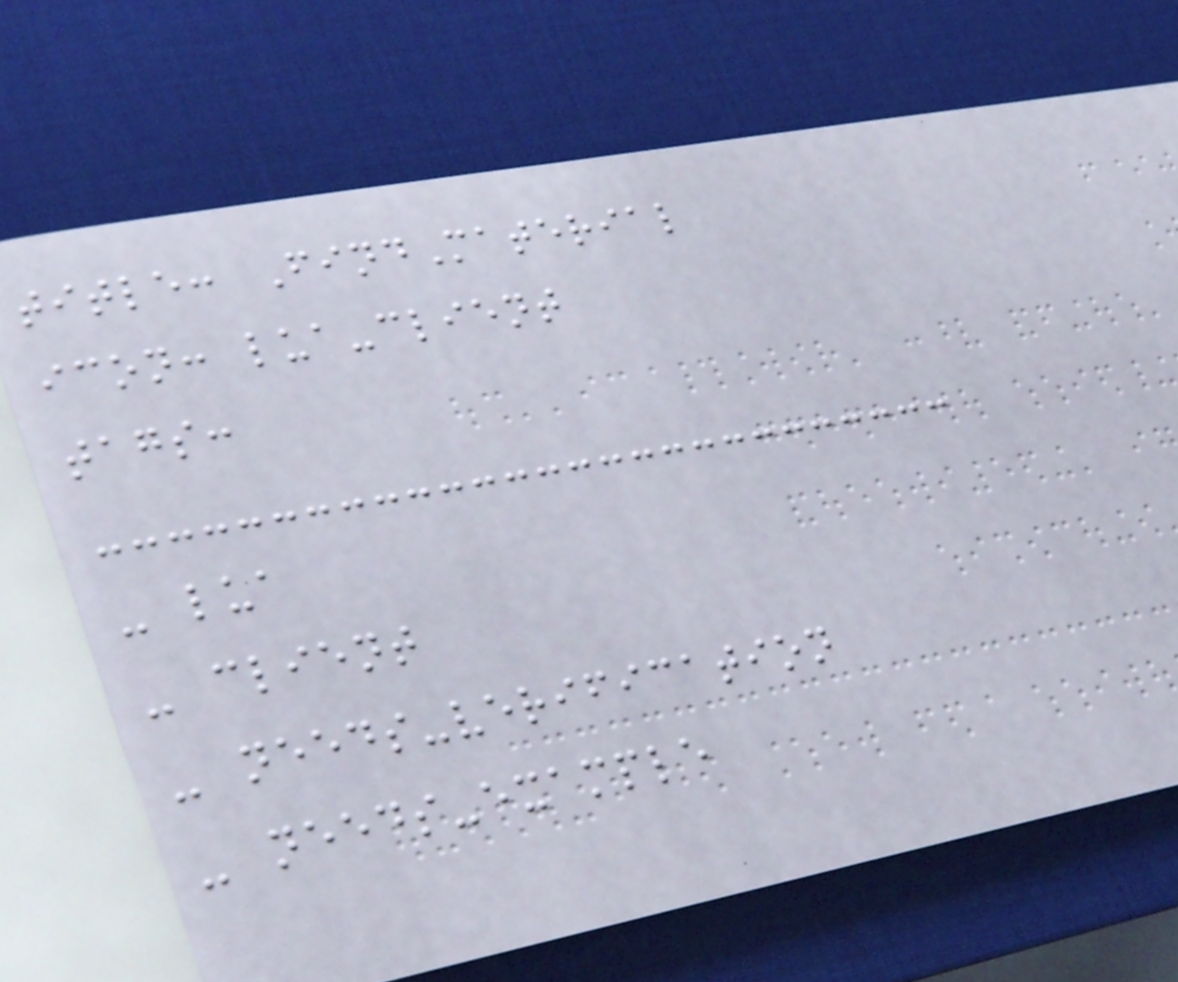title: FindMaterial
icon: lua-client
tags:
- lua
- client
- needs-verification
- needs-example
